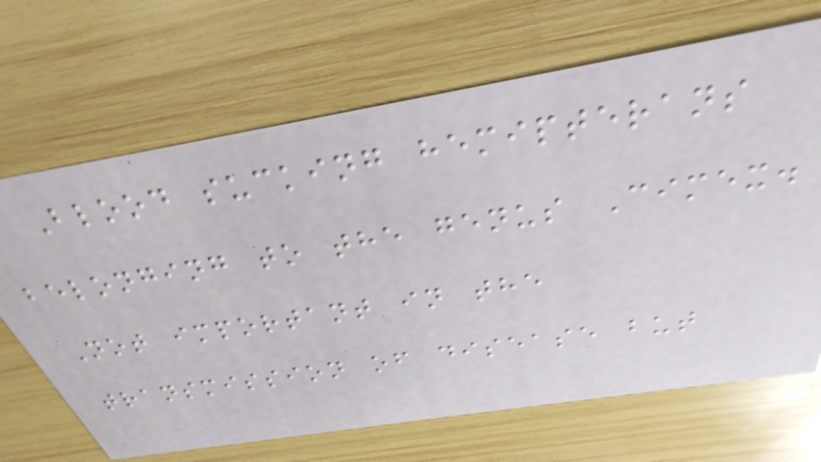Blood sucking hemipterans
belonging to the genus Cimex.
Not important in the
transmission of disease but
